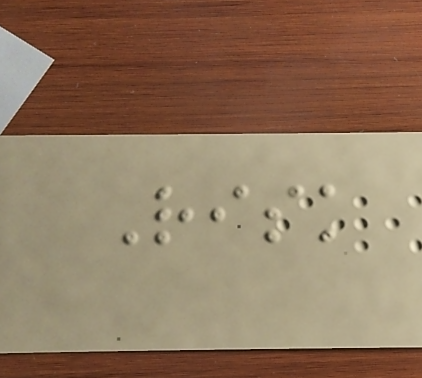Risk
